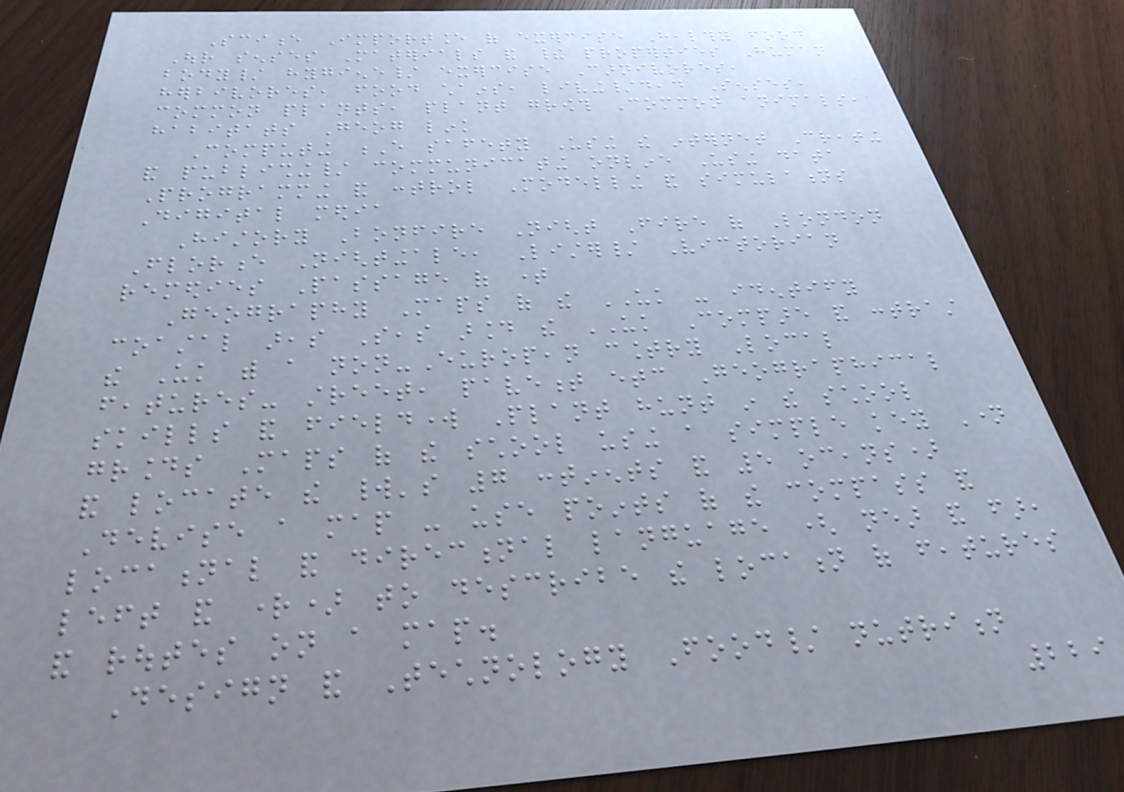Science Importance of exercise Healthy food
Our senses Materials and their properties Human
body/ hygiene/ exercise Carnivores,
herbivores, food chains, living/dead Senses,
common plants, plant growth Common animals,
habitats Geog link
Computing E safety Using the internet Creating
and publishing/ communicating online Using data
Programming and control Modelling and simulations
Digital media
History Bonfire Night Fire of London
Florence Nightingale, Lister/ Victorian
remedies Passage of time
Geography Maps of the UK - identify
coastal areas Seas around the UK Compare and contrast
the Uk with a non-European country Local
features- street, pavement etc Geographical
skills and fieldwork Plant hunt in the school
grounds Maps of the school using a simple key Name
and locate the world's 7 continents and 5 oceans)
Devise a map - use points of the compass and
locational and directional language ( near and far,
left and right) to describe the location of features
and routes on a map.
Design and Technology Food/ nutrition
229
